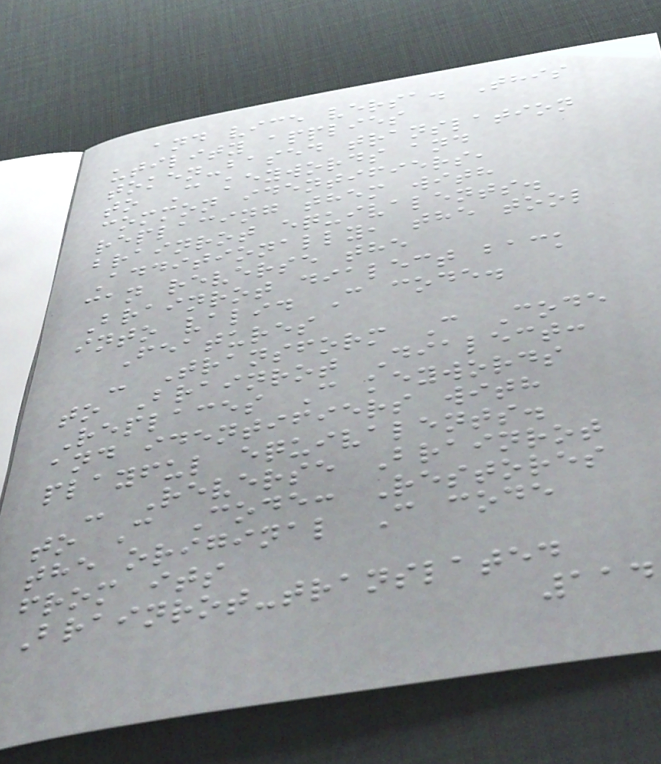and vice versa. This
utility applies
token-based translation
to C keywords and
common identifiers,
replacing them with
brainrot equivalents.
Additionally, the tool
can reverse the
Brainrot dialect back
into valid C code.
Features
- Transform C Code
to Brainrot Dialect:
Replaces C keywords
and identifiers with
playful equivalents.
- Reverse Brainrot
to C Code: Restores
the original C code
from its
Brainrot-translated
114
